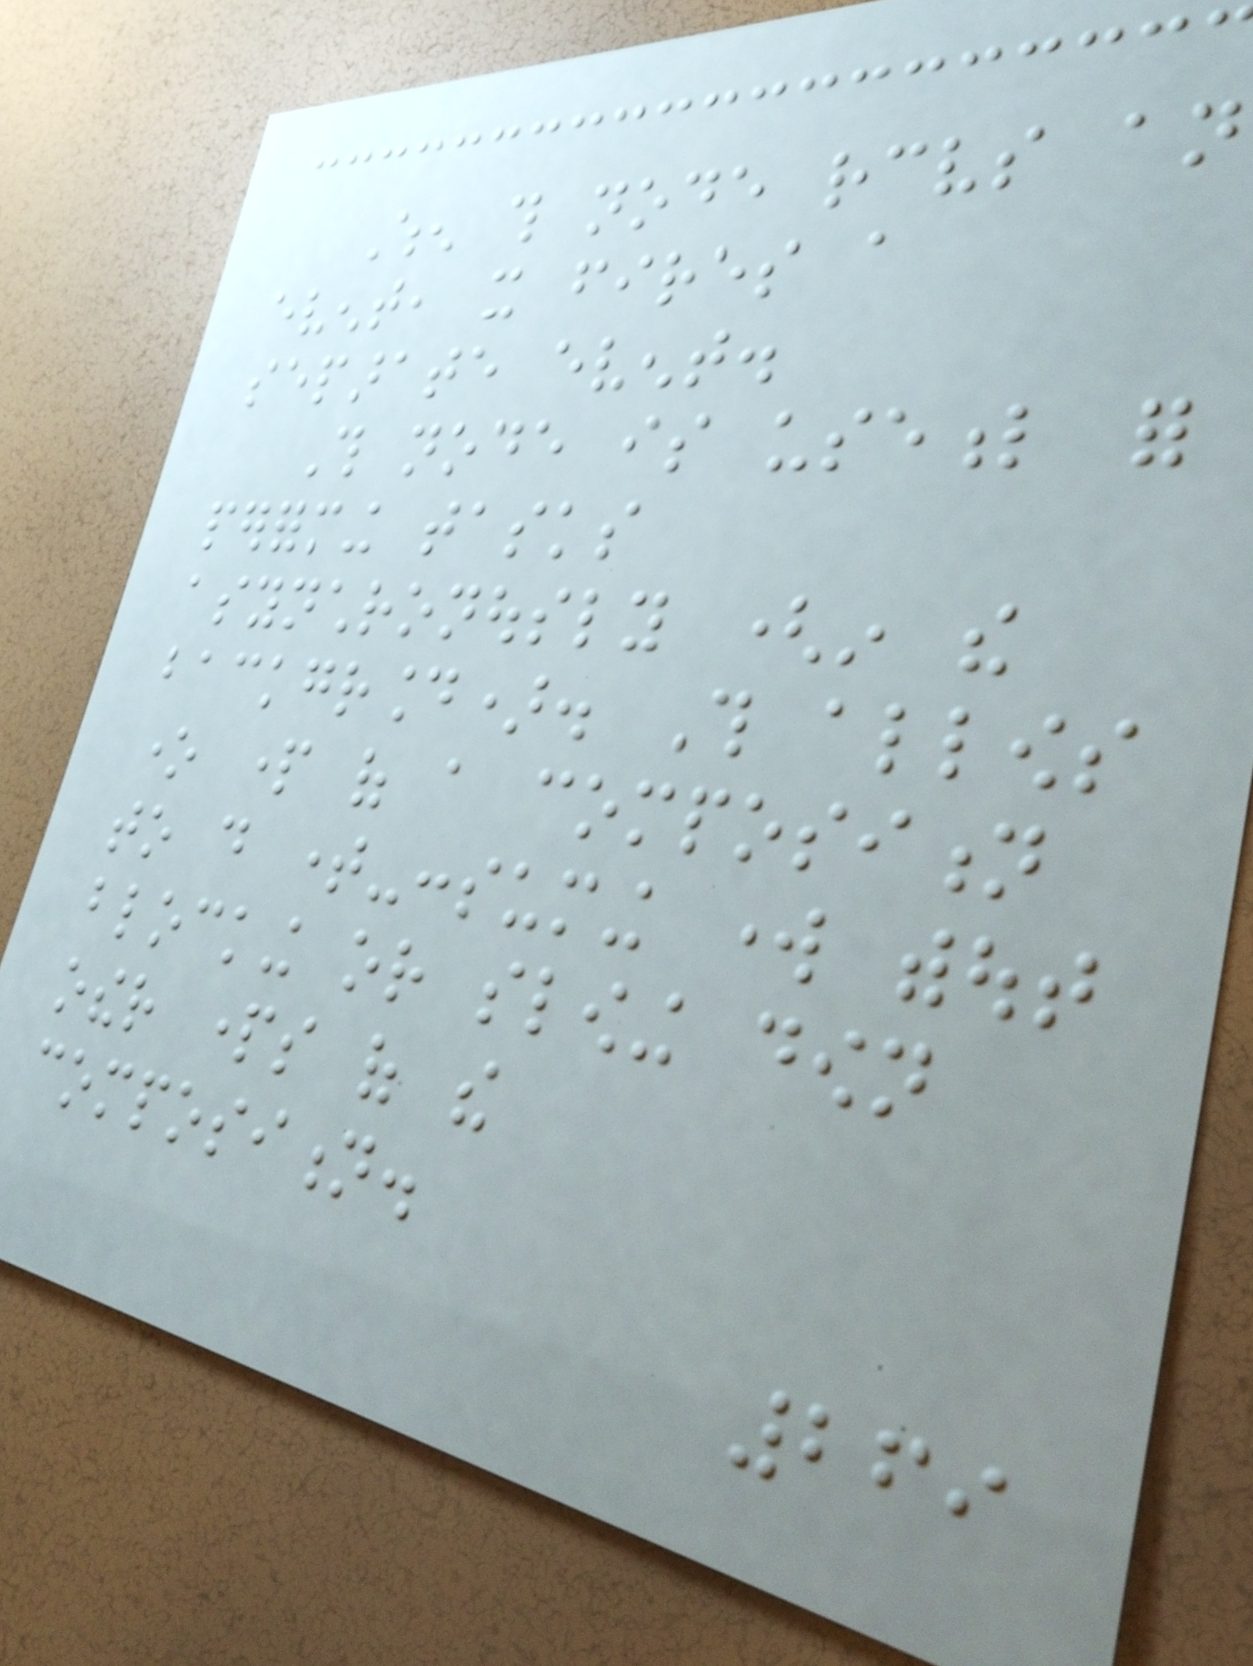When this node receives an
event, it fires a
separate event.
This node is useful for
performing tasks
asynchronously (in the
background). This allows
one part of a composition
to do time-consuming work without
blocking or slowing down
other parts of the
composition.
269
